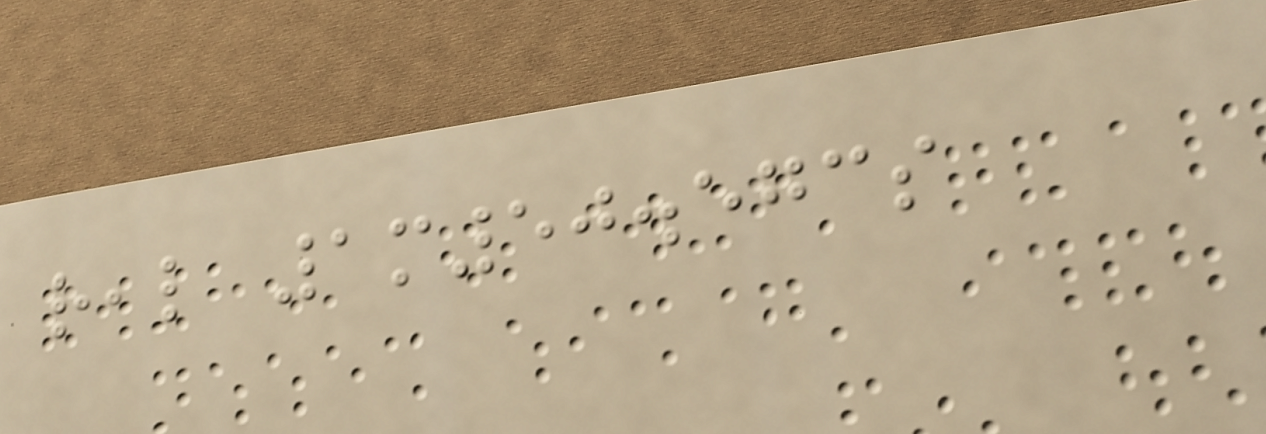real 1m50.573s
